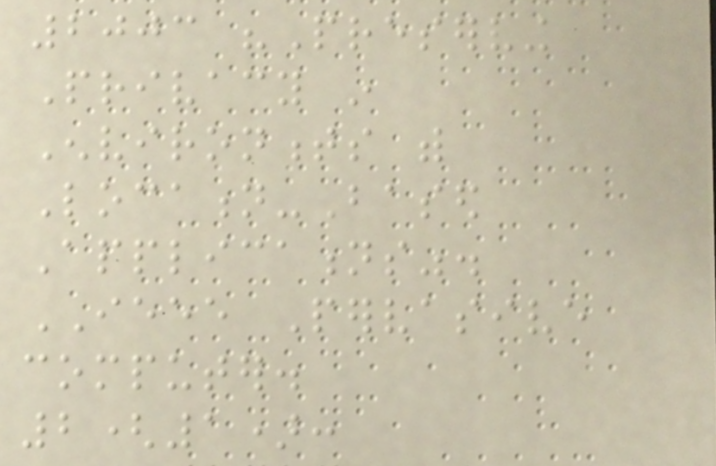2003 "Preserving
Privacy in
Environments with
Location-Based
Applications".
IEEE Pervasive
computer.
2(1):
